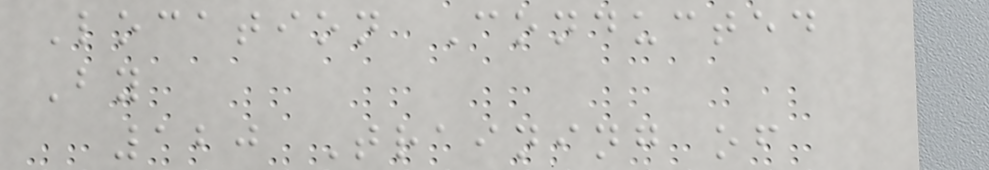Location Conducted
By
120 Training of
